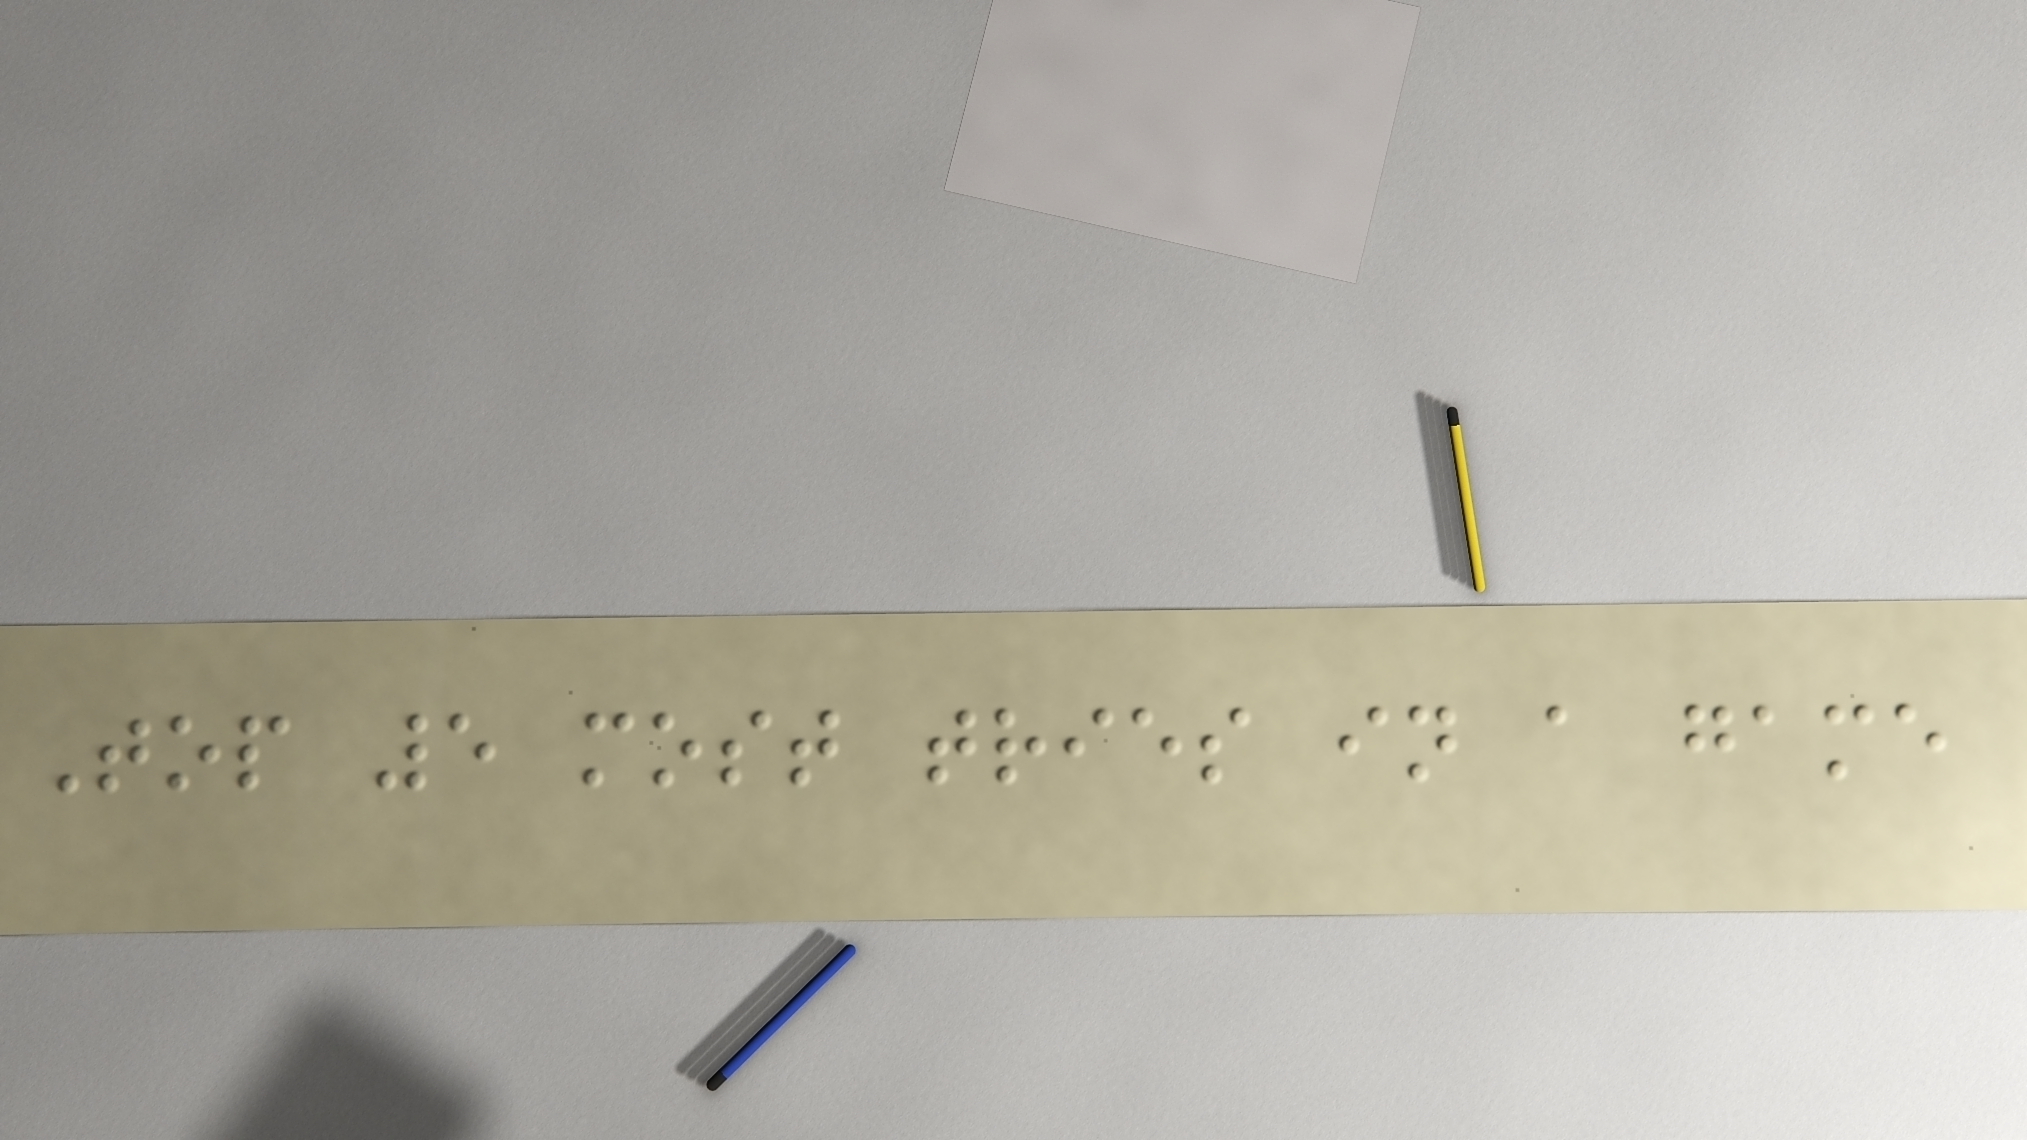Top 5 most tries in a game
